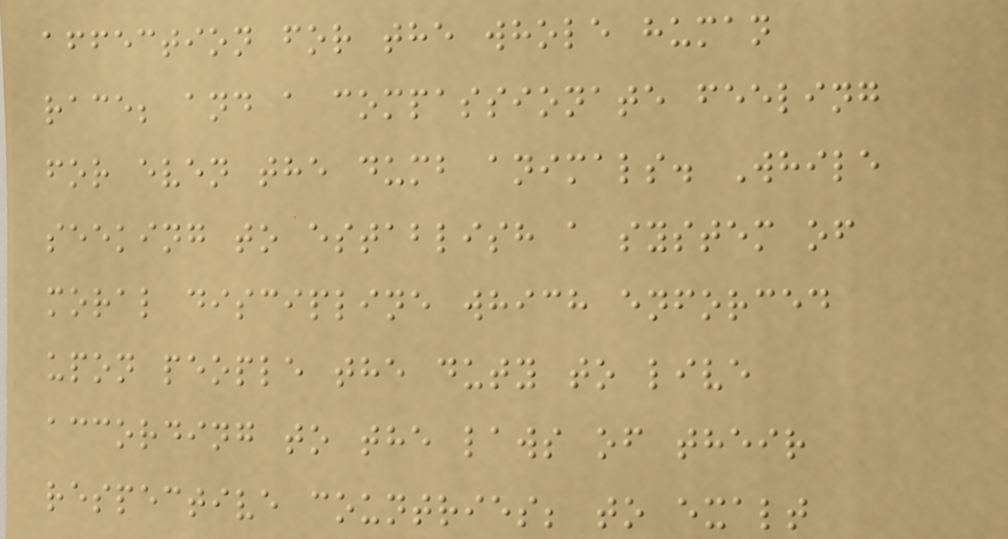affection for the whole human
race; and a compassionate feeling
for even the dumb animals. While
seeking to establish a system of
moral discipline which enforced
upon people the duty to live
according to the laws of their
respective countries; to exalt
